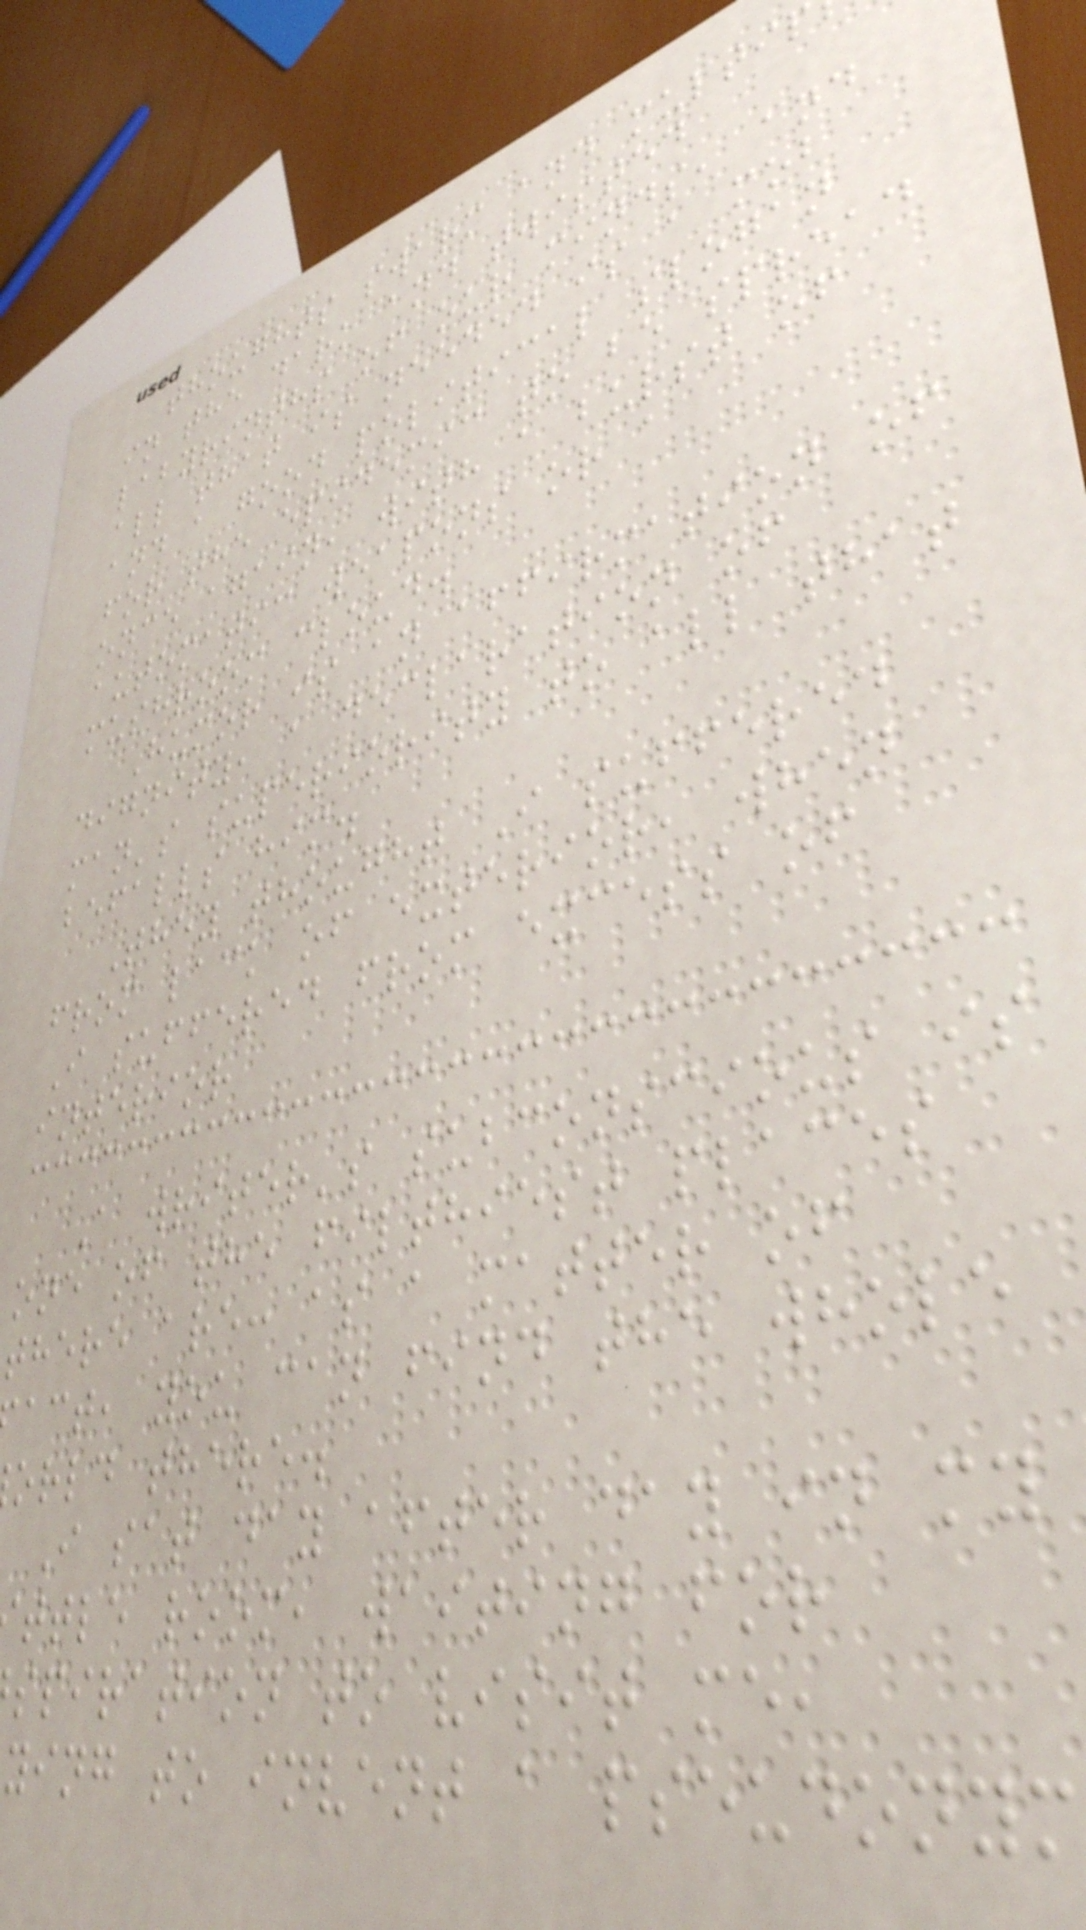thoughts swarm and multi
in the dark and twisted
labyrinths of our minds, and
all that is needed is a mob
and a good political slogan
for the epidemic to be spread
once again, with a burst of
automatic weapons or a
mushroom cloud.
Humor is an affirmation of
dignity, a declaration of
man's superiority to all that
befalls him.
They thought I suffered
from lack of exterior, when
I suffered from excess of
interior
A writer's subconscious is
one of the filthiest places
there are: as a matter of
act, you can find the whole
orld there.
I sat day after day in my
ttle room, waiting for
spiration to visit me,
ying to invent a pseudonym
